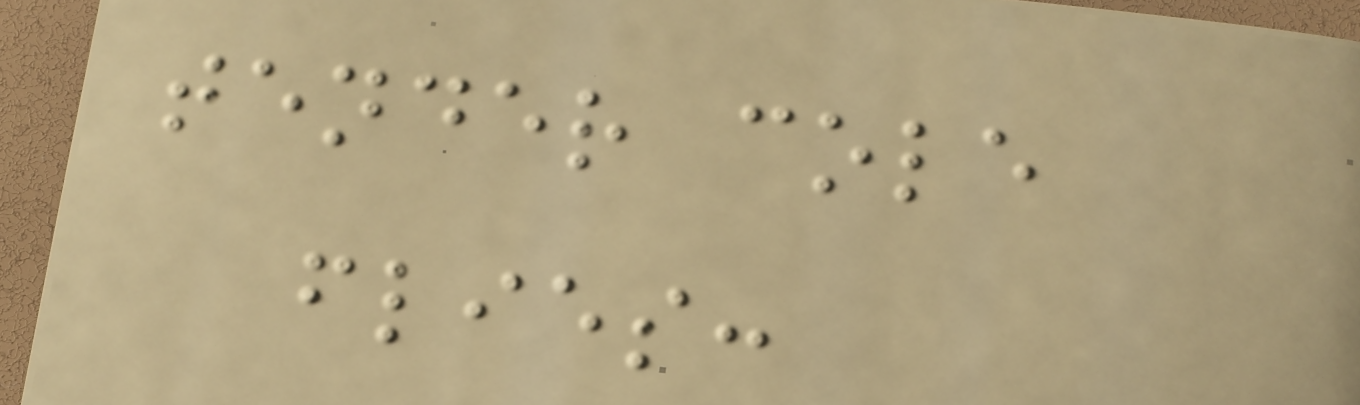tender cole
flies:
